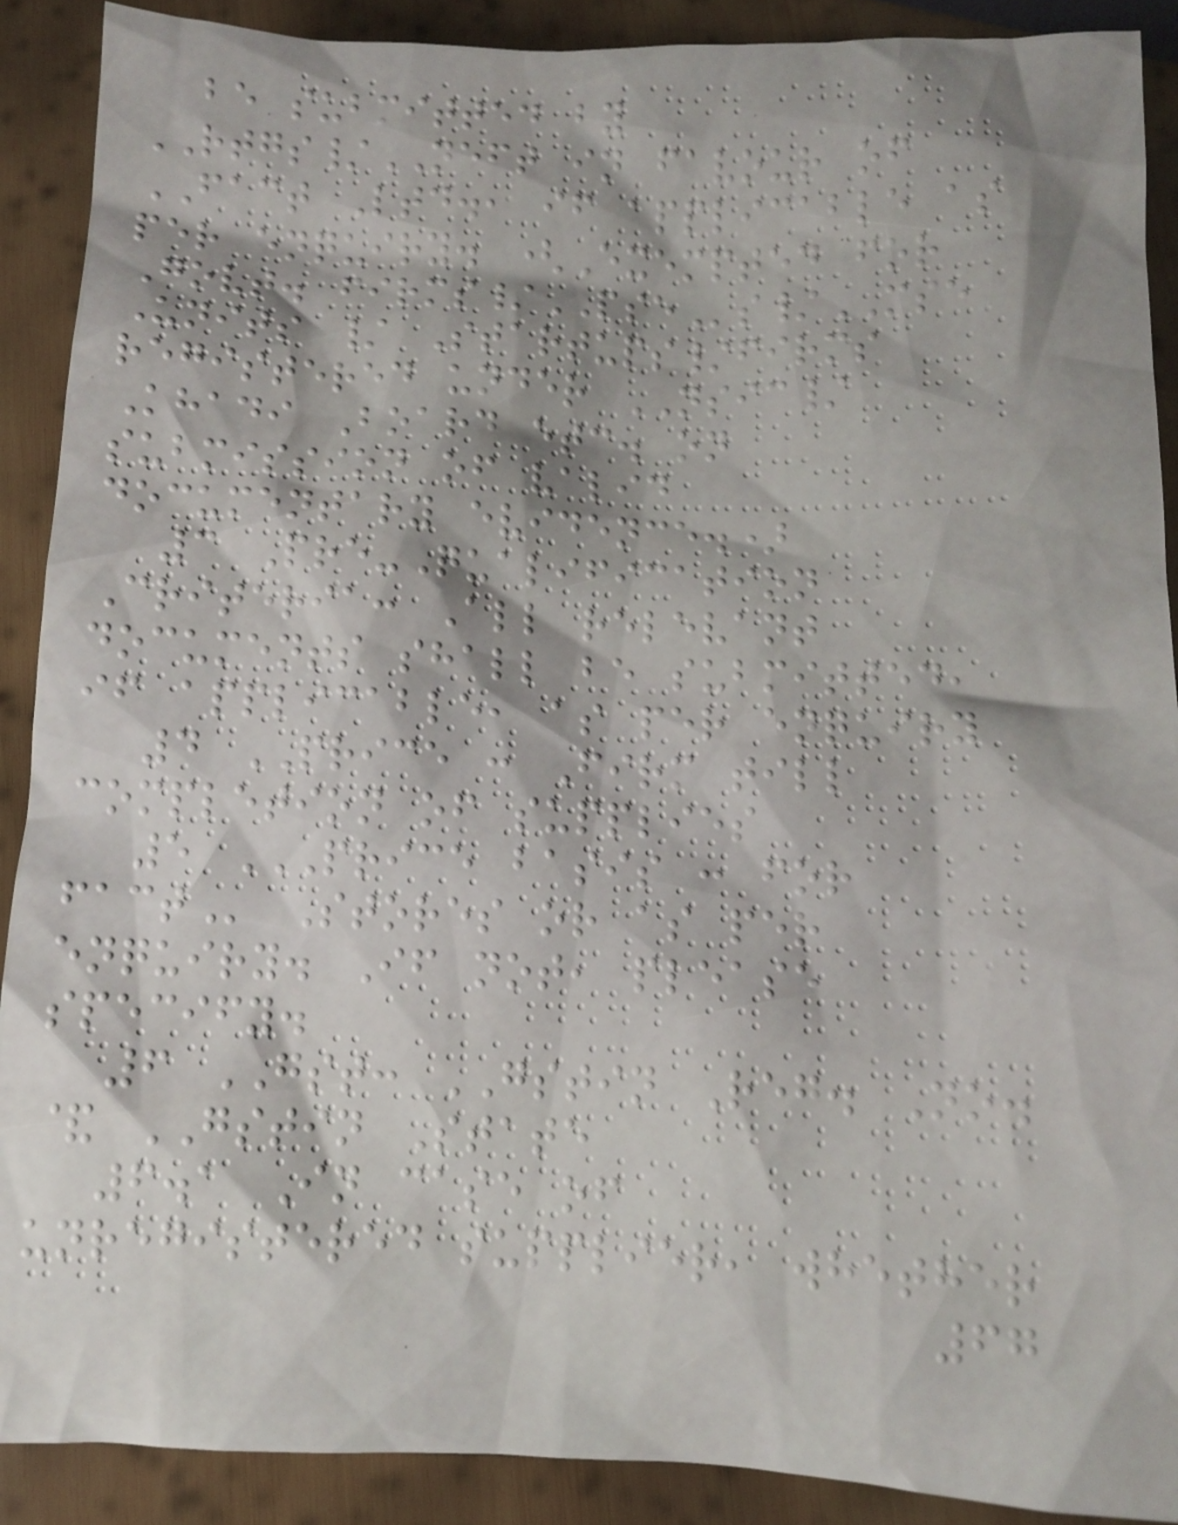be submitted by
RTGS/NEFT in favour of
FACT Ltd., if applicable as
per enquiry. (Exempted for
Govt. firms/PSEs/MSE
Units / Startups/firms
registered under NSIC/
Khadi Board etc. on
submission of valid
documentary evidence.)
3 Pre-Qualification
Criteria: All relevant
documents shall be submitted,
if applicable, as per enquiry
4 PRICE : Firm till
completion of supplies
5 PRICE BASIS : FOR
FACT Stores or as per
enquiry. If not, please
specify.
6 GST: GSTIN Reg. No.
& GSTIN State
6.1 In case of
unregistered supplier, whether
67
